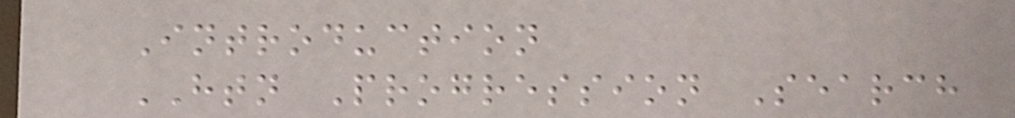Introduction
HTN Progression Search
